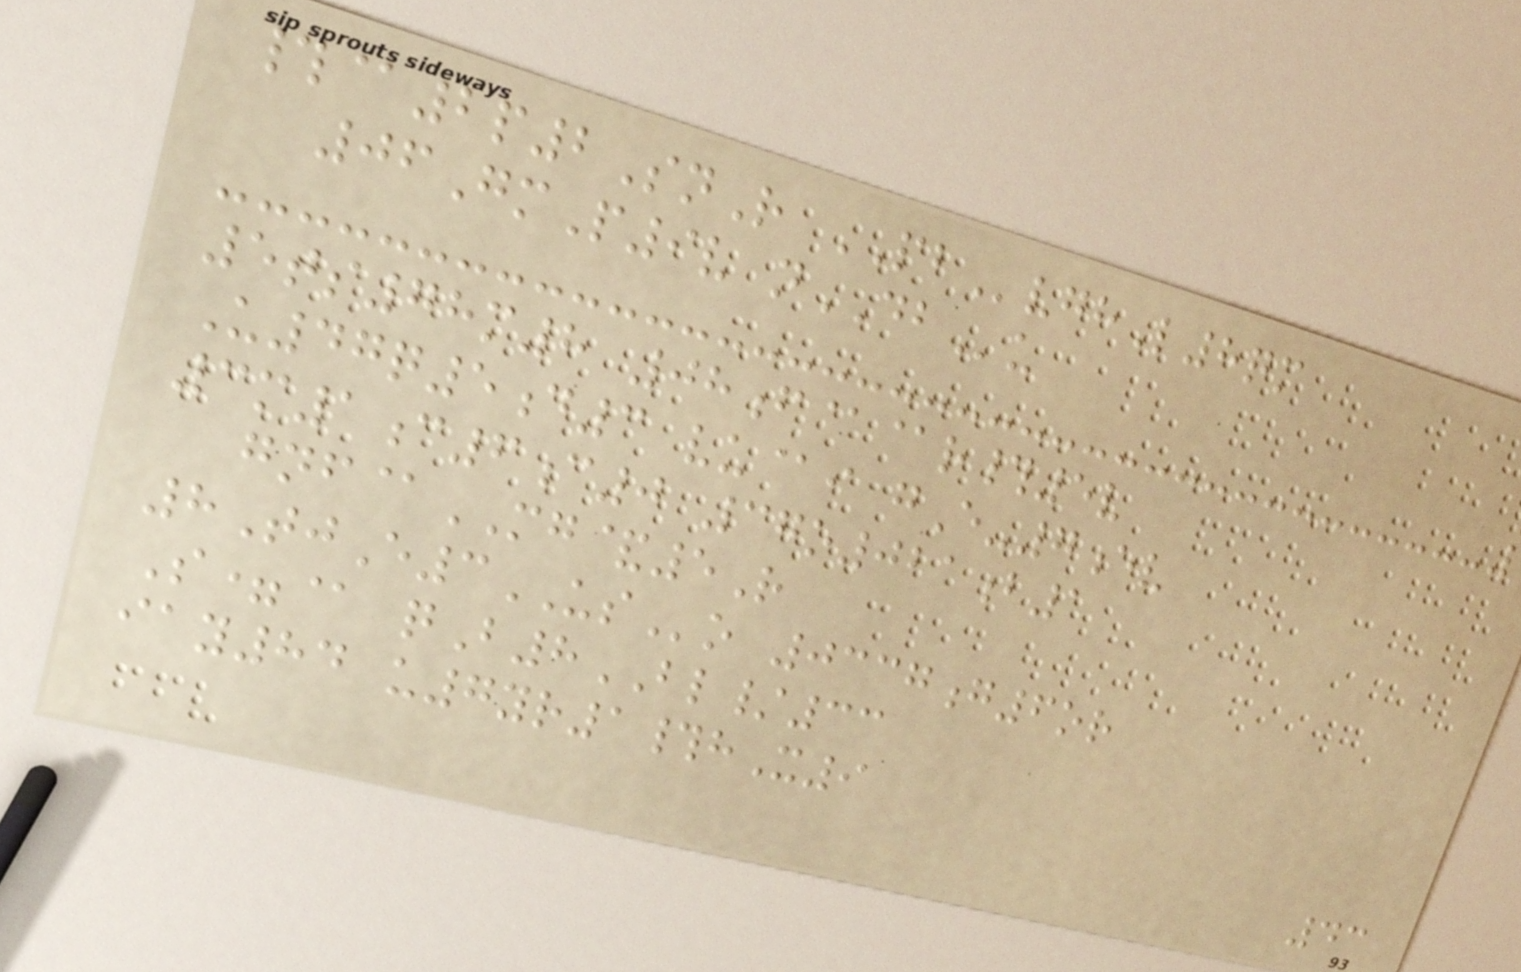#@2p2SnR PBvghL8qm
06GmP9v nDBu
5ts78m8 08f@@r#5v
U47q5d3 vu@i gE-7ev
3m1c6c0 37o021b1
gnf@MG&5R
8TjE3USo 0337g6or
S=@ qB8BL/33
iay84 u7yr1#hX9
43
